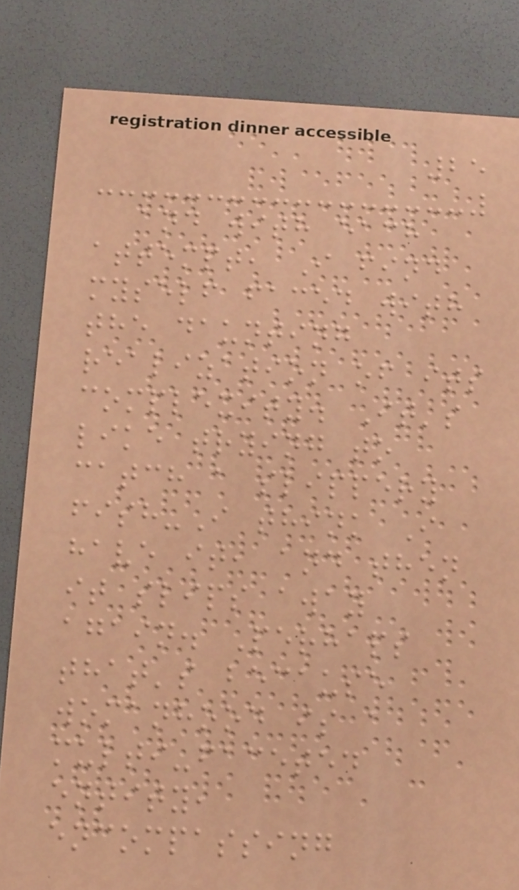25
and with each
attempt, I find
myself faced with
the daunting
realization of its
complexity. It's
like trying to
catch a slippery
fish-I think I
have it, and then
it slips away
again. Perhaps
that's because
womanhood is a
multi-faceted
entity,
encompassing
